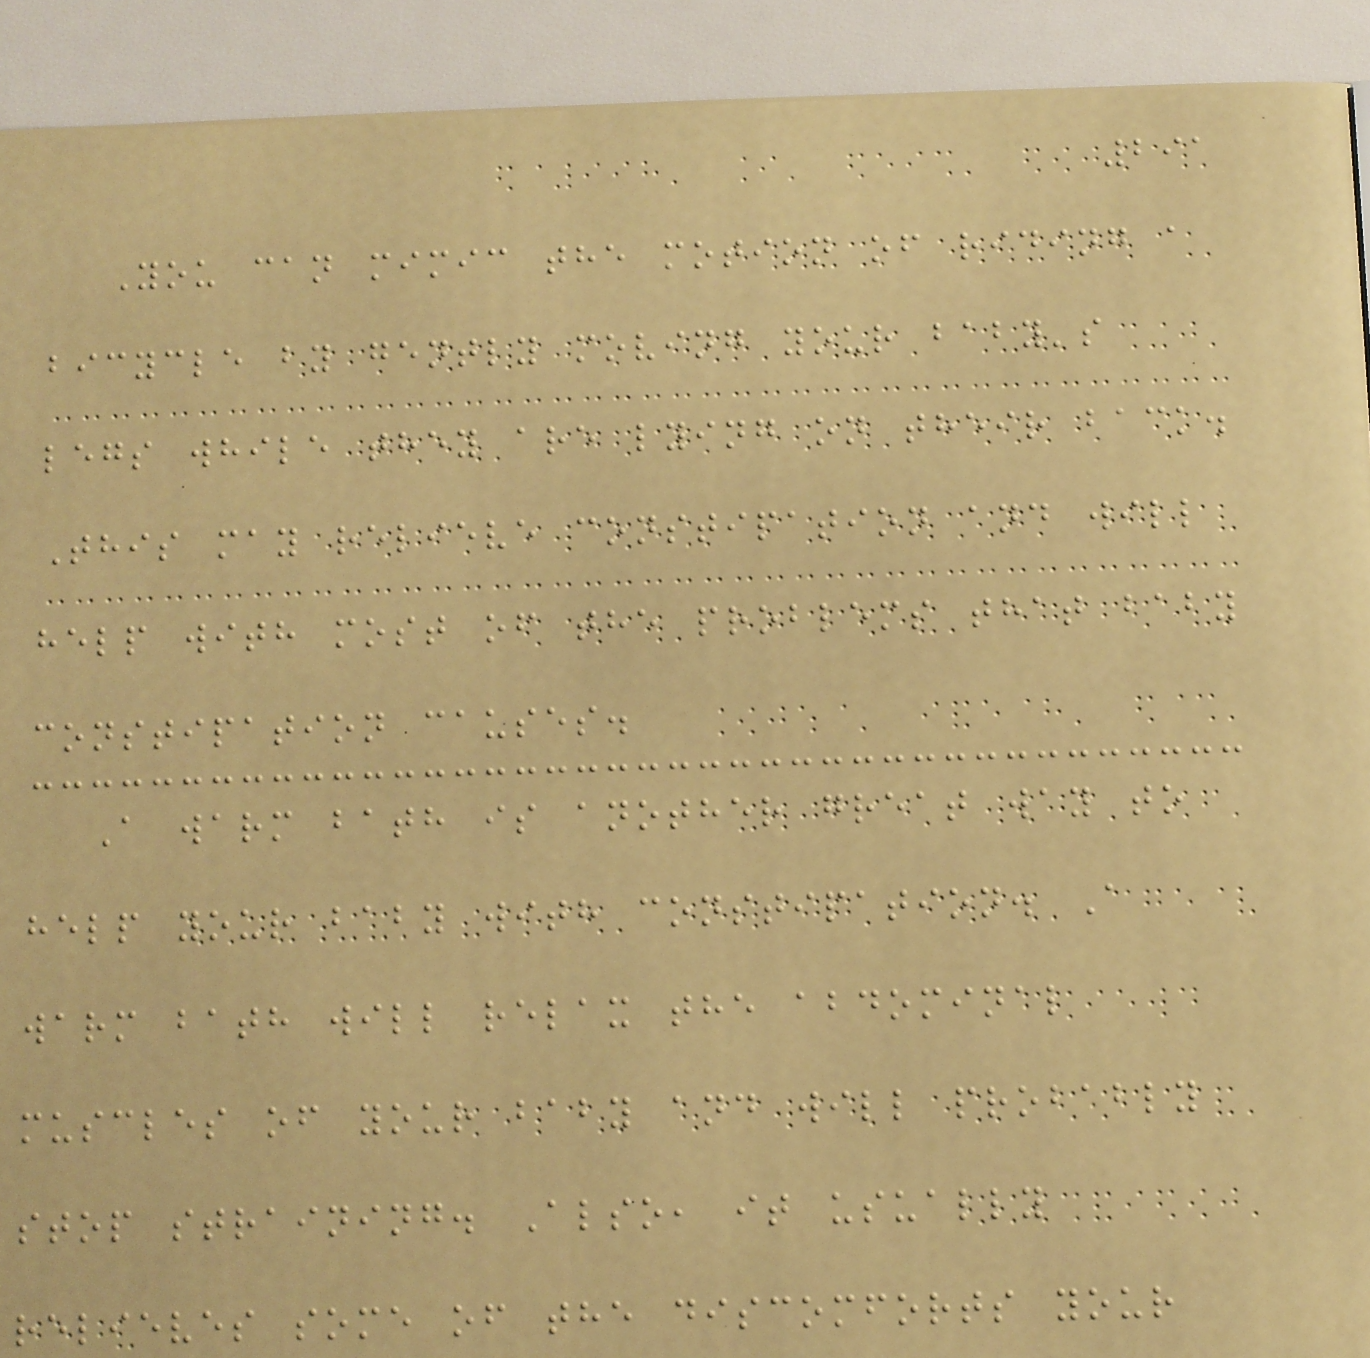291
You can mimic the motion of riding a
bicycle by gently moving your baby's
legs while they are lying on their back.
This may relieve constipation and will
help with most of the problems that baby
constipation causes.
A warm bath is another great way to
help your baby with constipation. A
warm bath will relax the abdominal
muscles of your baby and will probably
stop straining. Also, it usually
relieves some of the discomforts your
